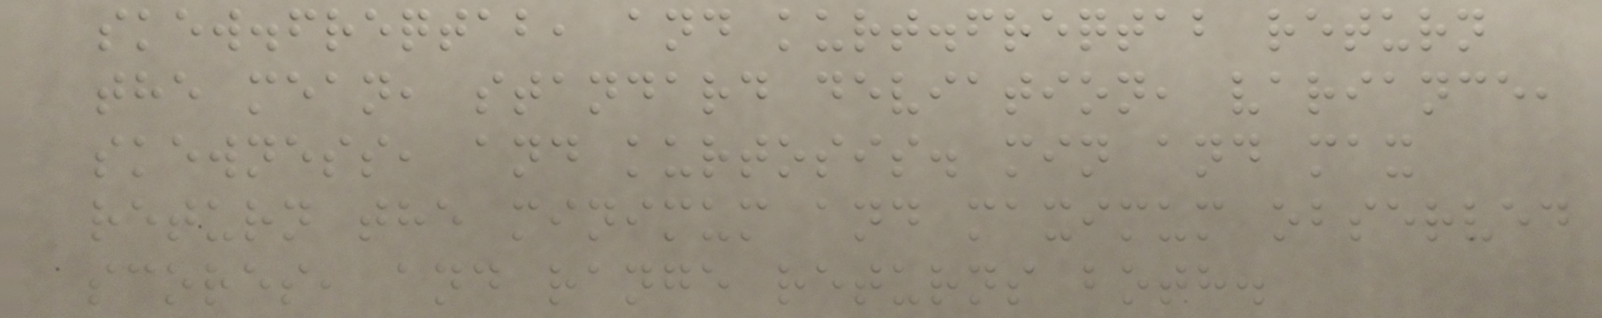skew.freqtab, and kurt.freqtab return
the mean, standard deviation, variance,
skewness, and kurtosis. min and max
return the minimum and maximum observed
scores, and range returns both.
